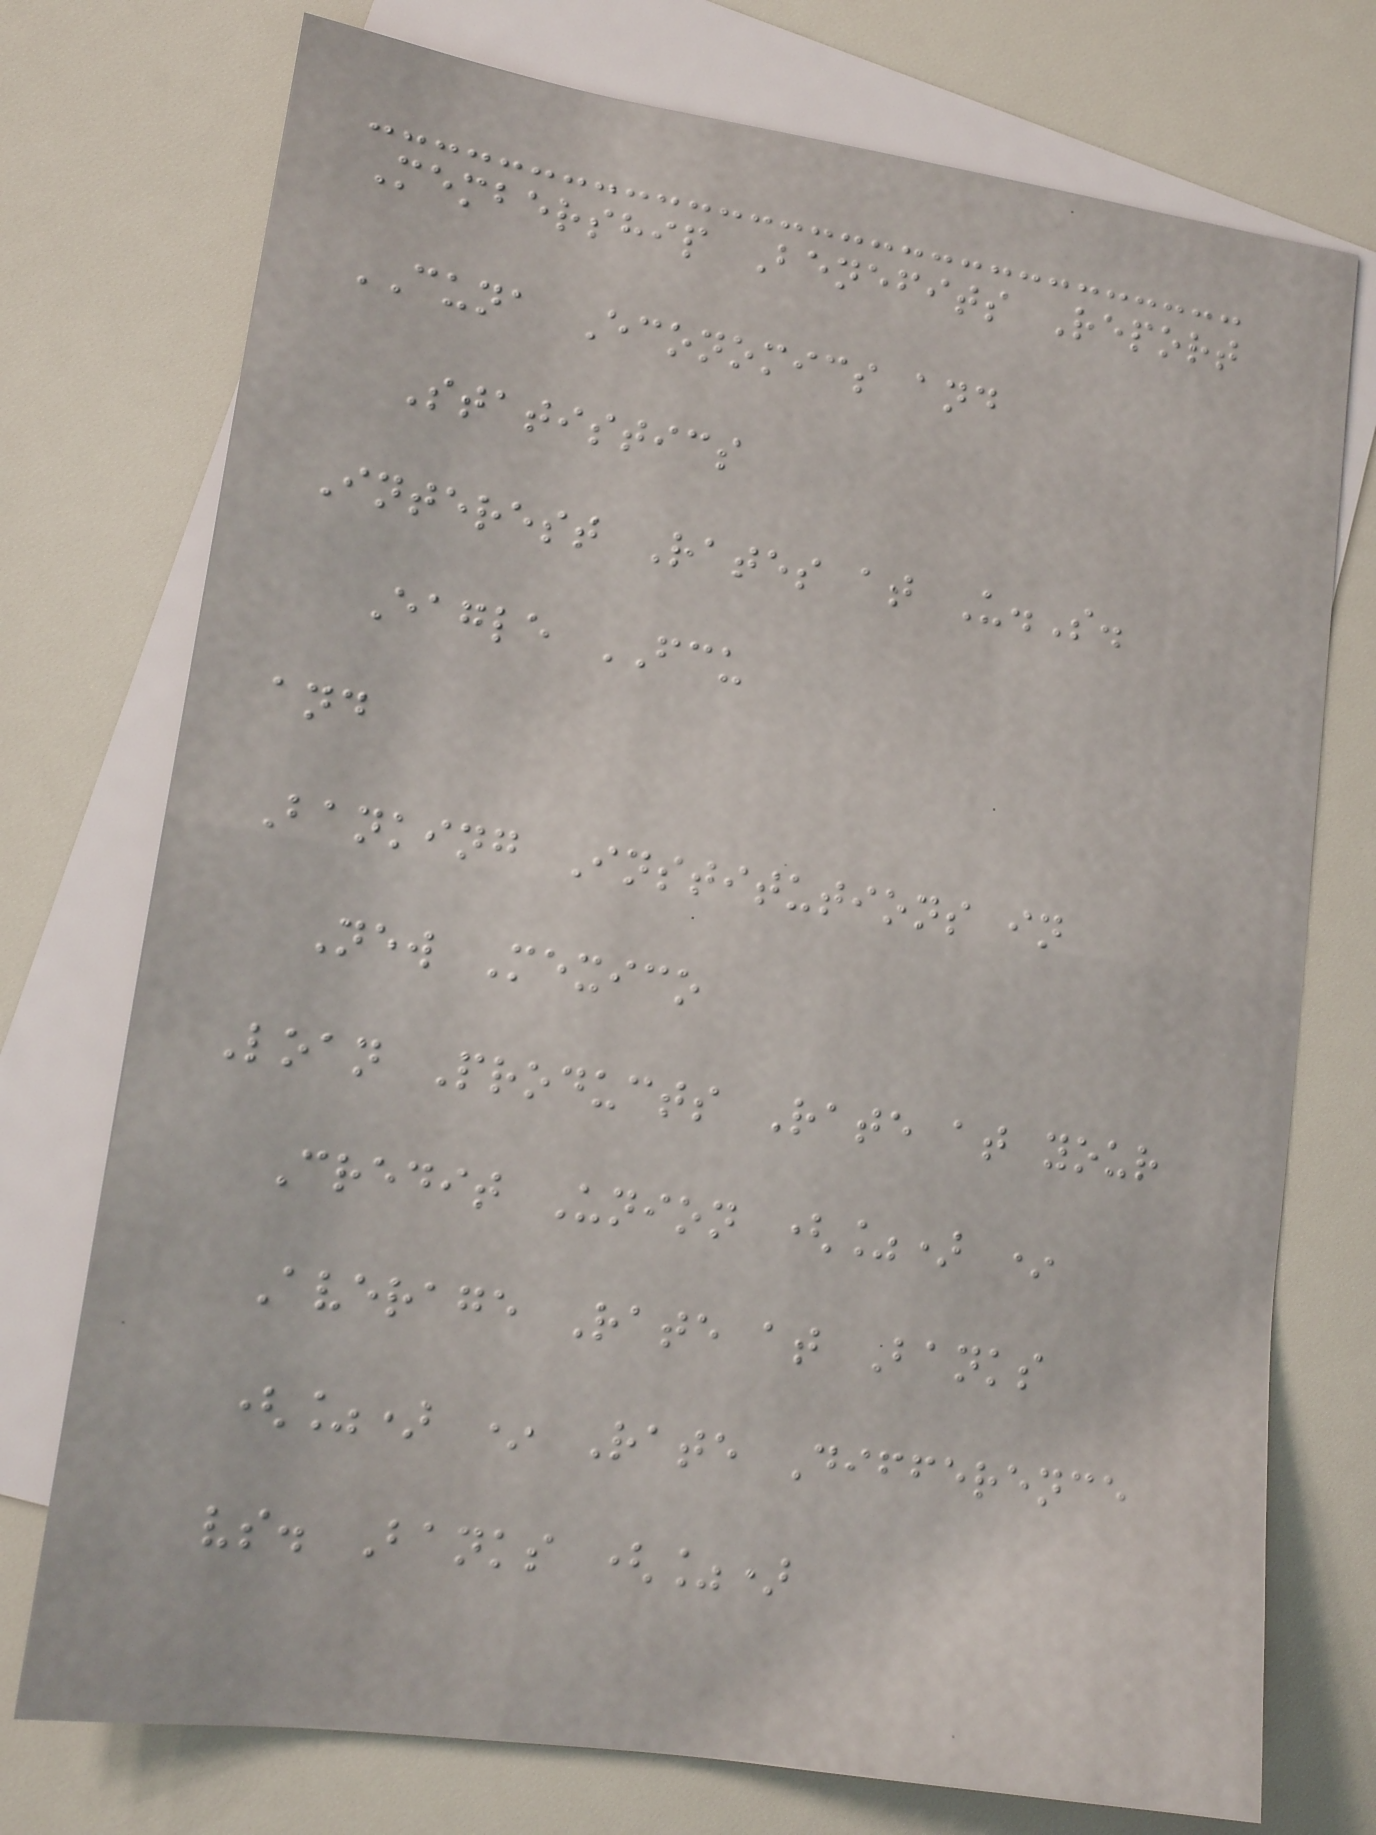Membership Benefits Report
CUNA Economics and
Statistics
Interest Rates at U.S.
Eagle FCU
and
Banking Institutions in
New Mexico
Loan Products Rate at your
Credit Union (%) *
Average Rate at Banks
(%) * Rate Difference
vs. Banks (%)
